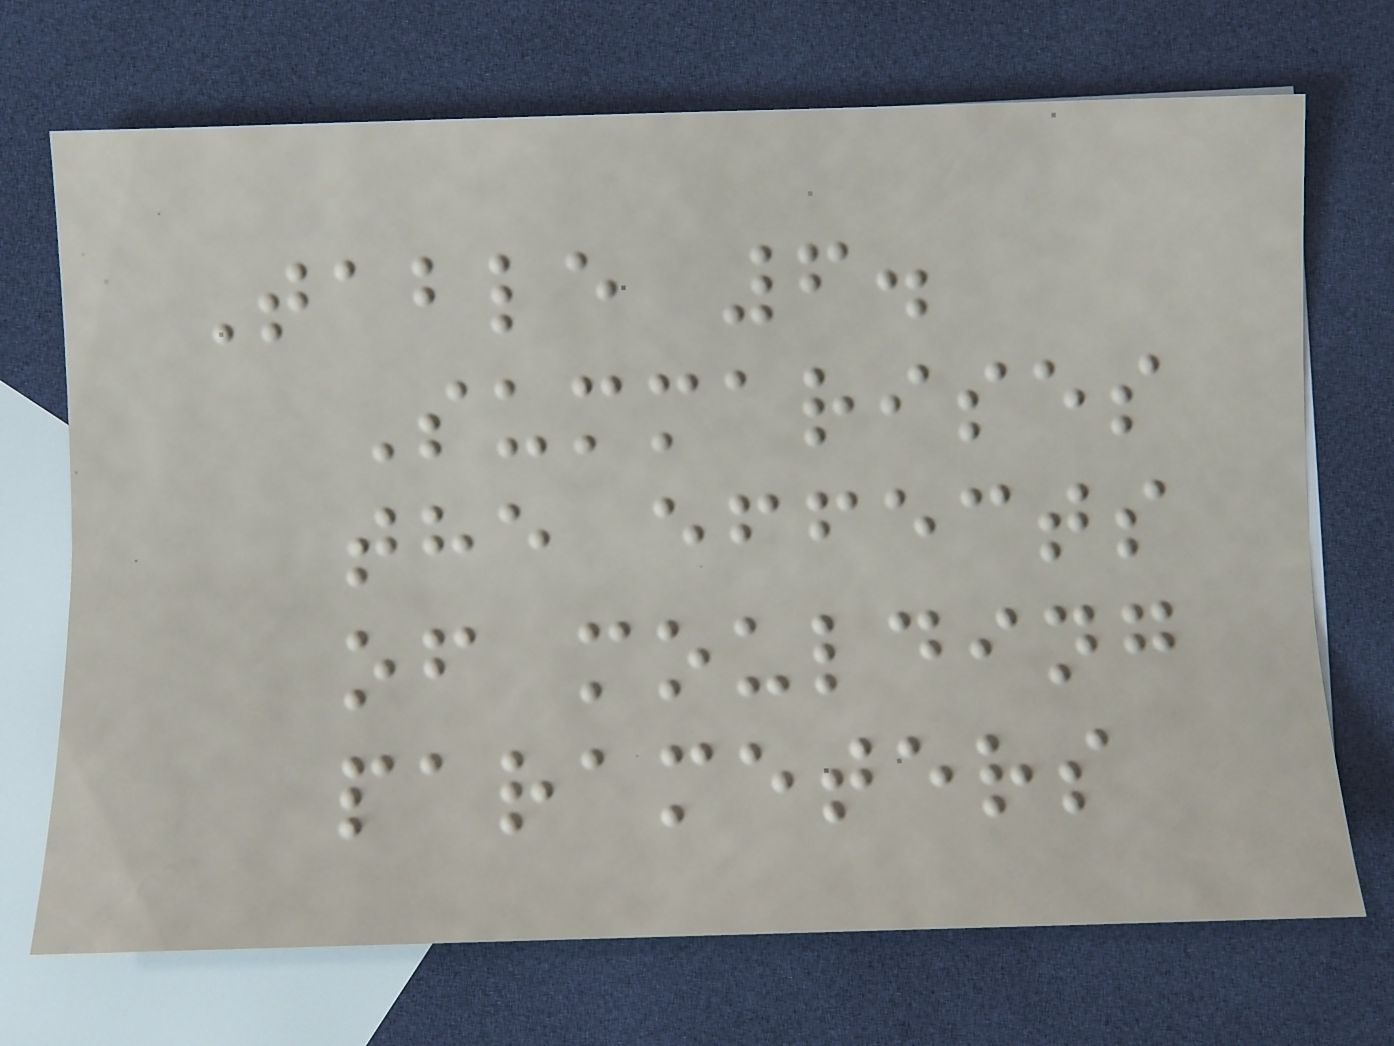Table 6.
Summarises
the effects
of moulding
parameters
